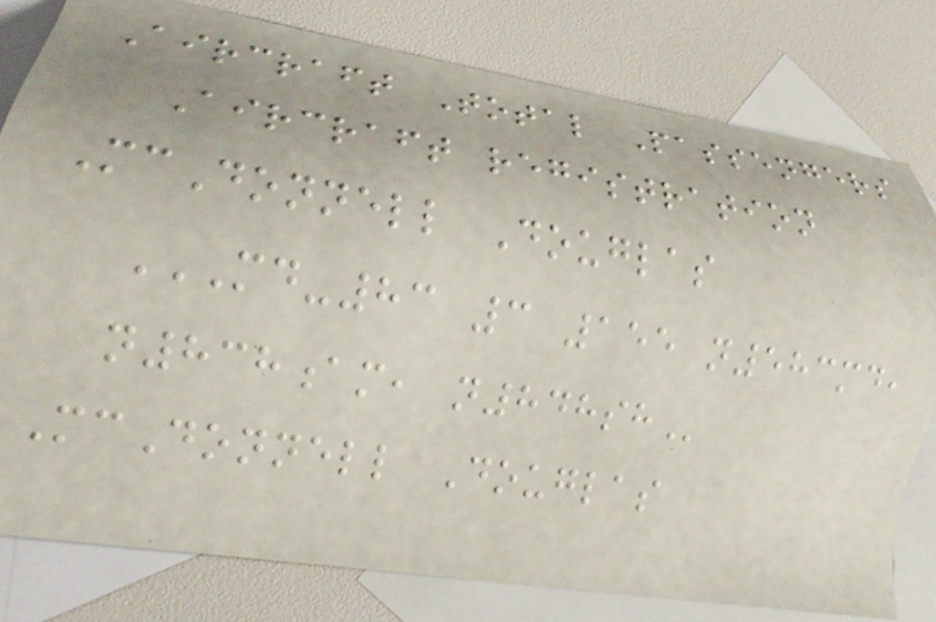Aircraft Total Passengers
Aircraft registration
McDonnell Douglas
MD-83 3 155 N583MD,
N838AM, N848SH
McDonnell Douglas
